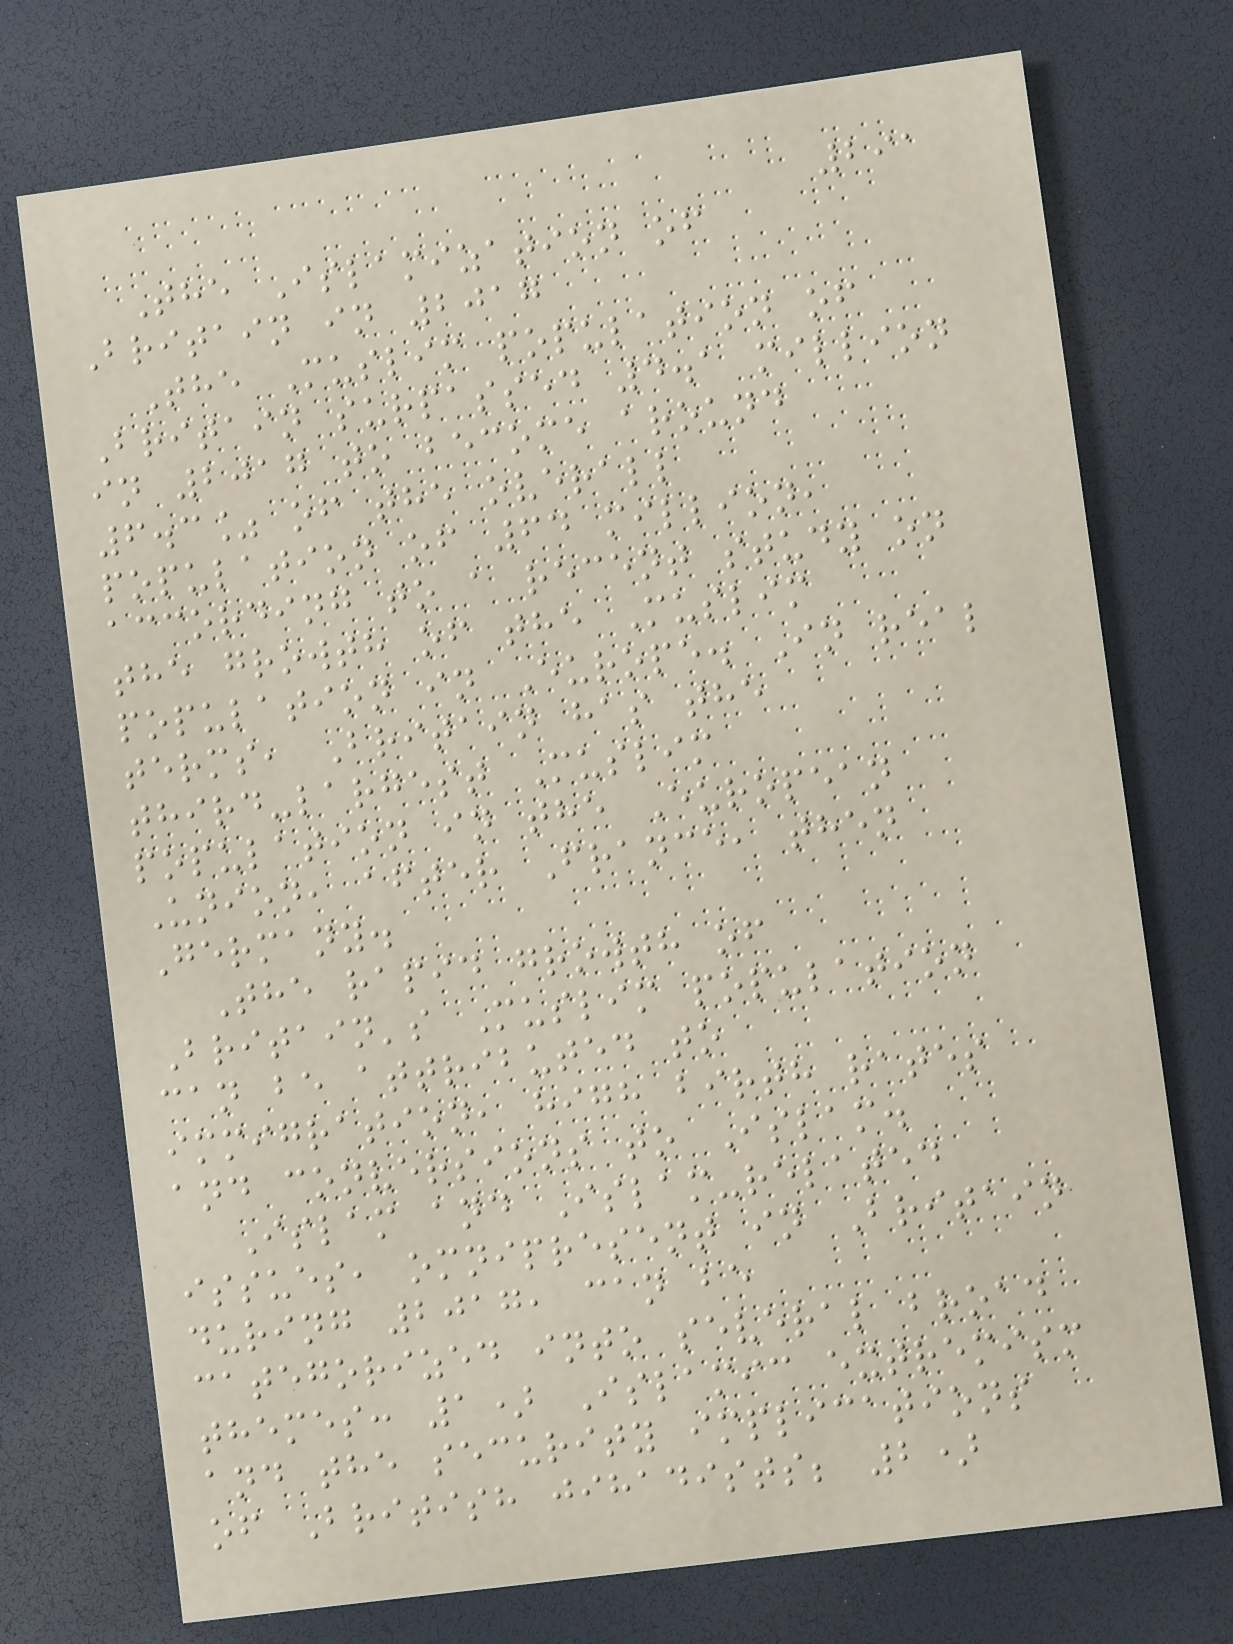291
The Islamization of
Britain in 2017
The Muslim population of
Britain surpassed 4.1 million
in 2017 to become around
6.3% of the overall
population of 64 million,
according to a recent study on
the growth of the Muslim
population in Europe. In real
terms, Britain has the
third-largest Muslim
population in the European
Union, after France, then
Germany.
The rapid growth of
Britain's Muslim population
can be attributed to
immigration, high birth rates
and conversions to Islam.
Islam and Islam-related
issues, omnipresent in Britain
during 2017, can be
categorized into several broad
themes: 1) Islamic extremism
and the security implications
of British jihadists; 2)
